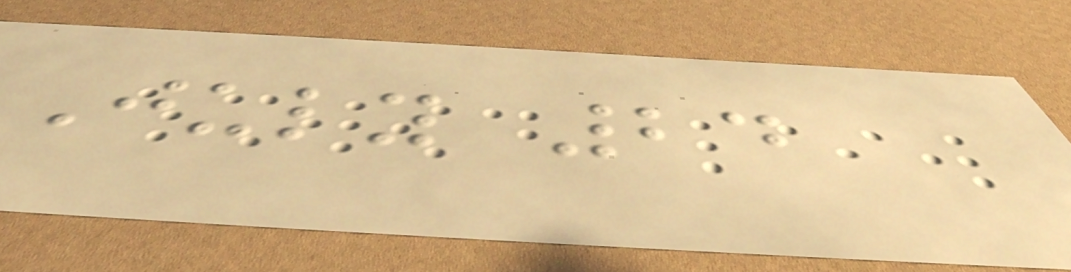July 24
